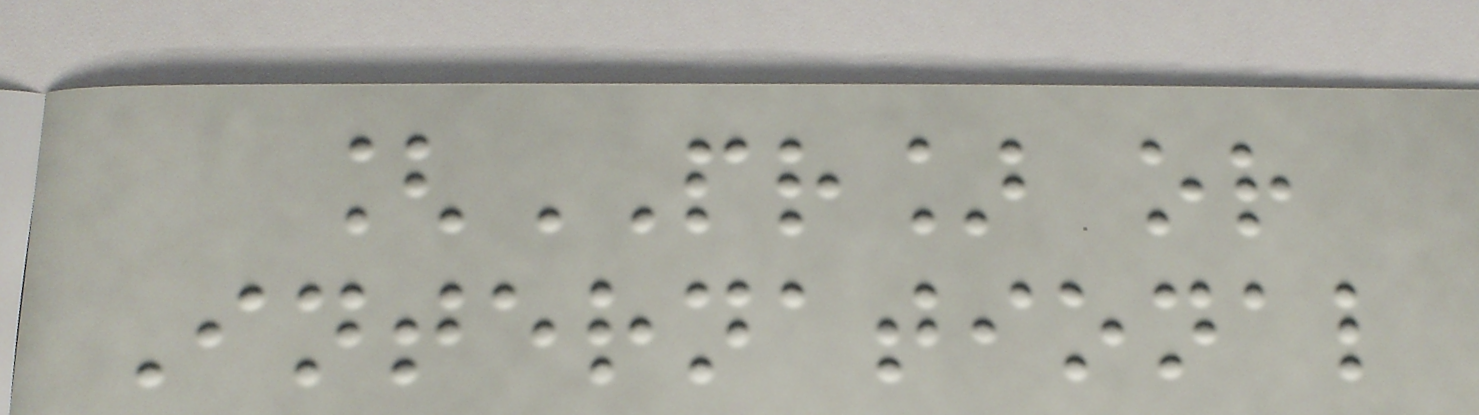[PR] or
International
